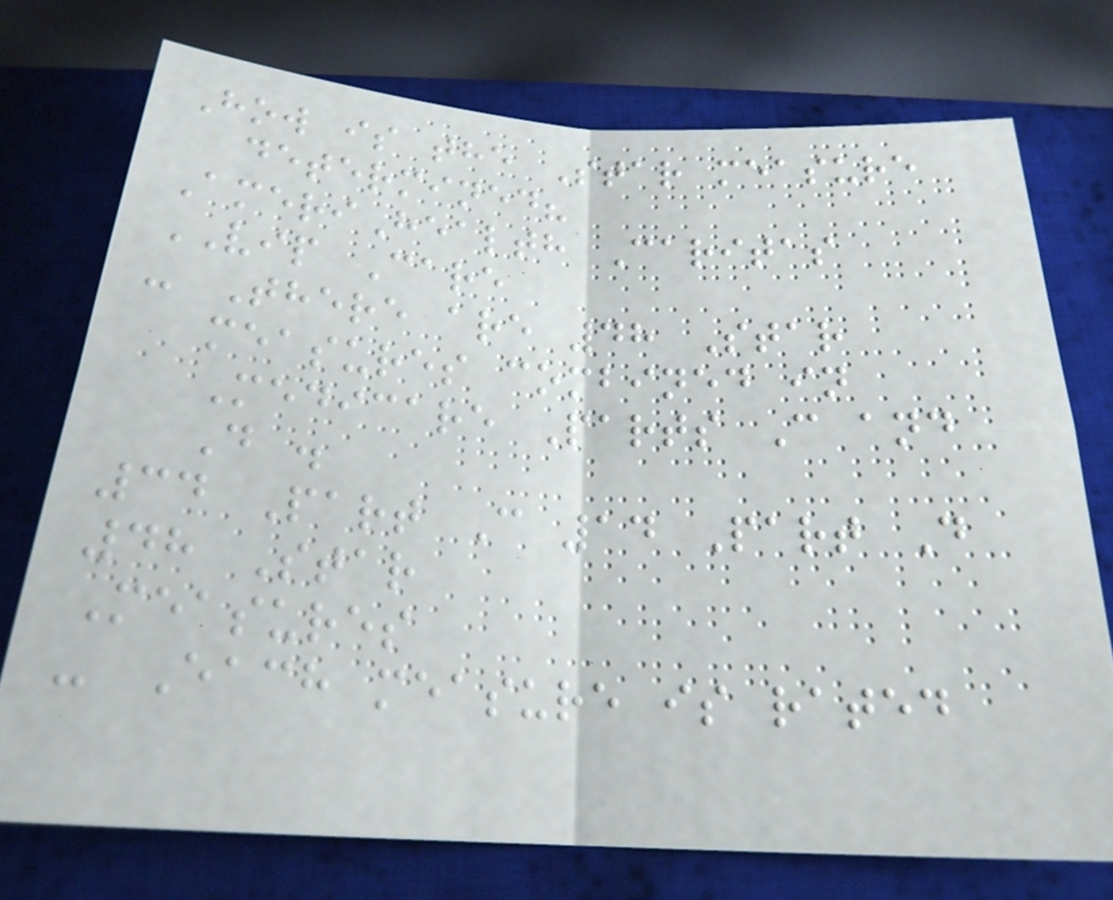How is the Star measure
determined?
AmeriHealth Caritas
VIP Care
- There are 48 Star
measures combined in
Medicare Parts C and
D .
34 Part C 14 Part D
48 Star
Measures
- Each measure is rated
